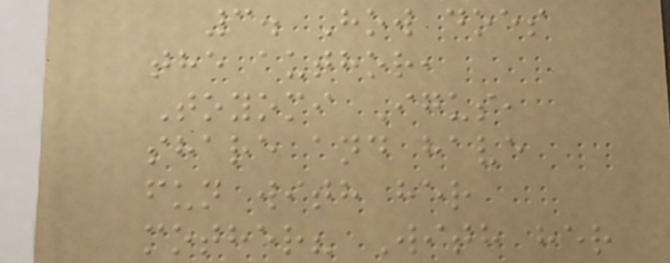3. How does
the author,
Toyomi Igus,
share and have
fun with her
mother? With her
